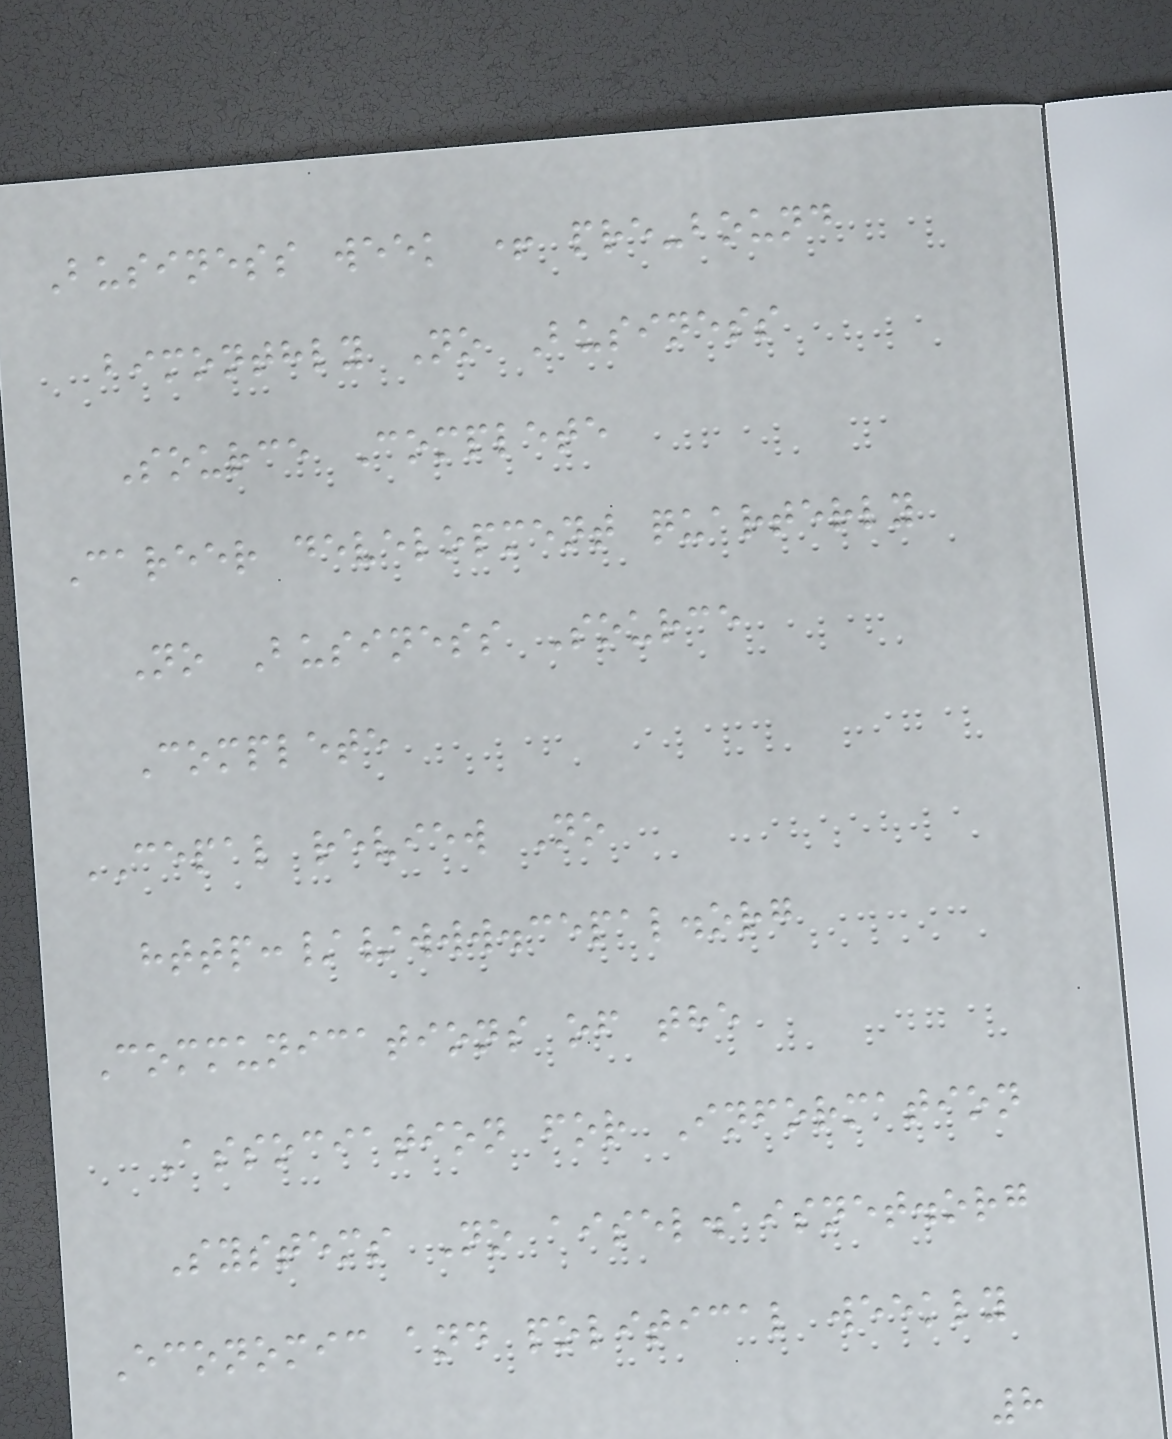Business week + pre-bound
bimonthly No Business
Source Complete
Career development quarterly
No Business Source
Complete
CEPAL review No
http://www.cepal.org
Communications of the
Association for Information
Systems No aisel.aisnet.org
Economic and political weekly
8
